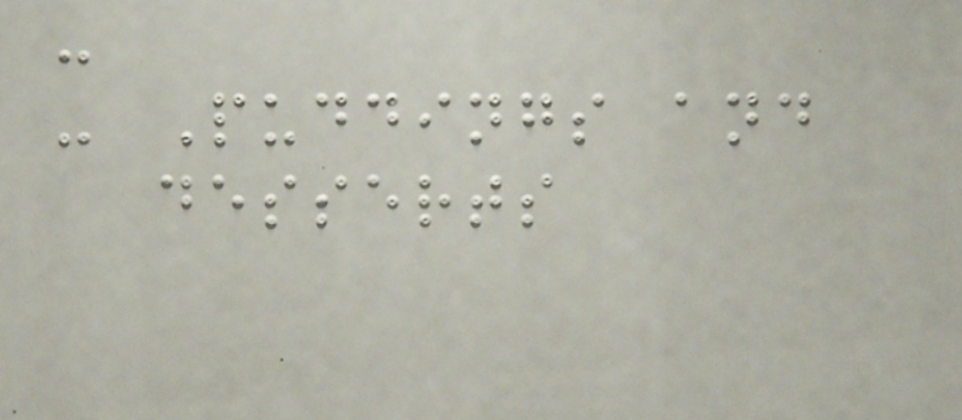-
- Puddings and
desserts
